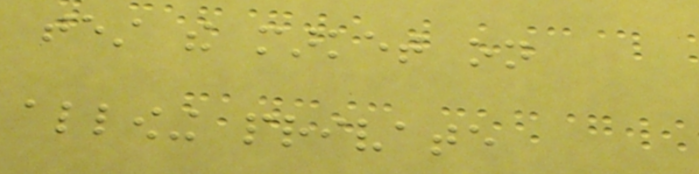test the market on
allowing private
